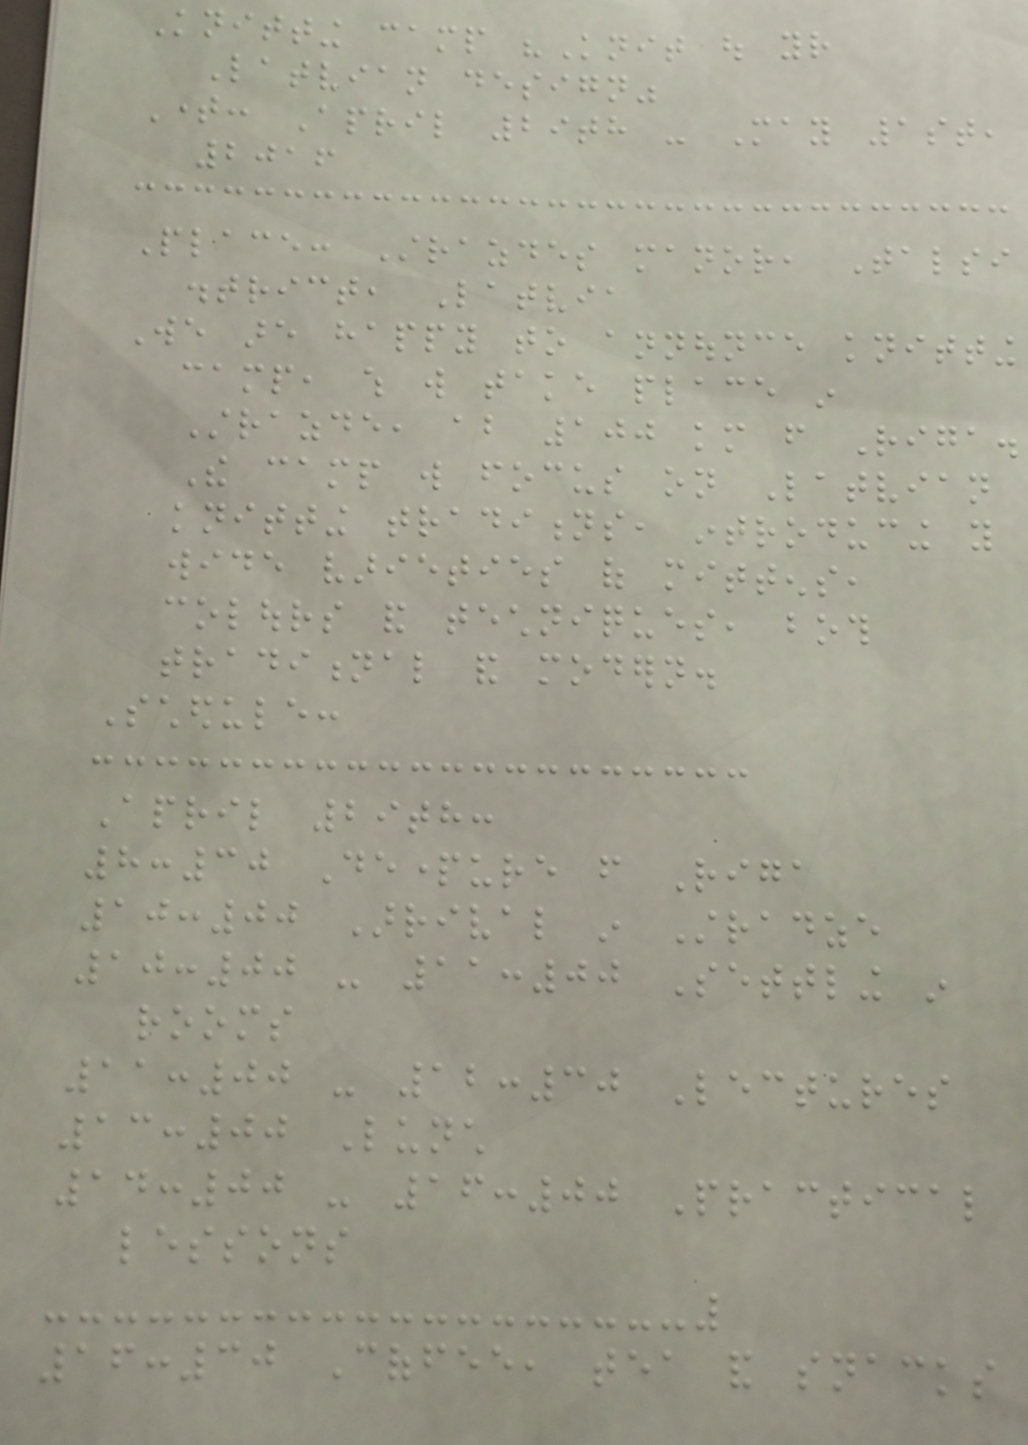Knitting camp "Knit out your
Latvian design"
Time: April 29th - May 1st,
2016
Place: Strazdes manor, Talsi
district, Latvia
We are happy to announce knitting
camp, which will take place in
Strazde, about 100 km from Riga.
The camp will focus on Latvian
knitting traditions, introducing you
wide varieties of mittens,
colours and techniques, both
traditional and modern.
Schedule:
April 29th:
8:30 Departure from Riga
10:00 Arrival in Stradze
10:00 - 11:00 Settling in
rooms
11:00 - 12:30 Lectures
13:00 Lunch
14:00 - 16:00 Practical
lessons
16:30 Coffee, tea and snacks
